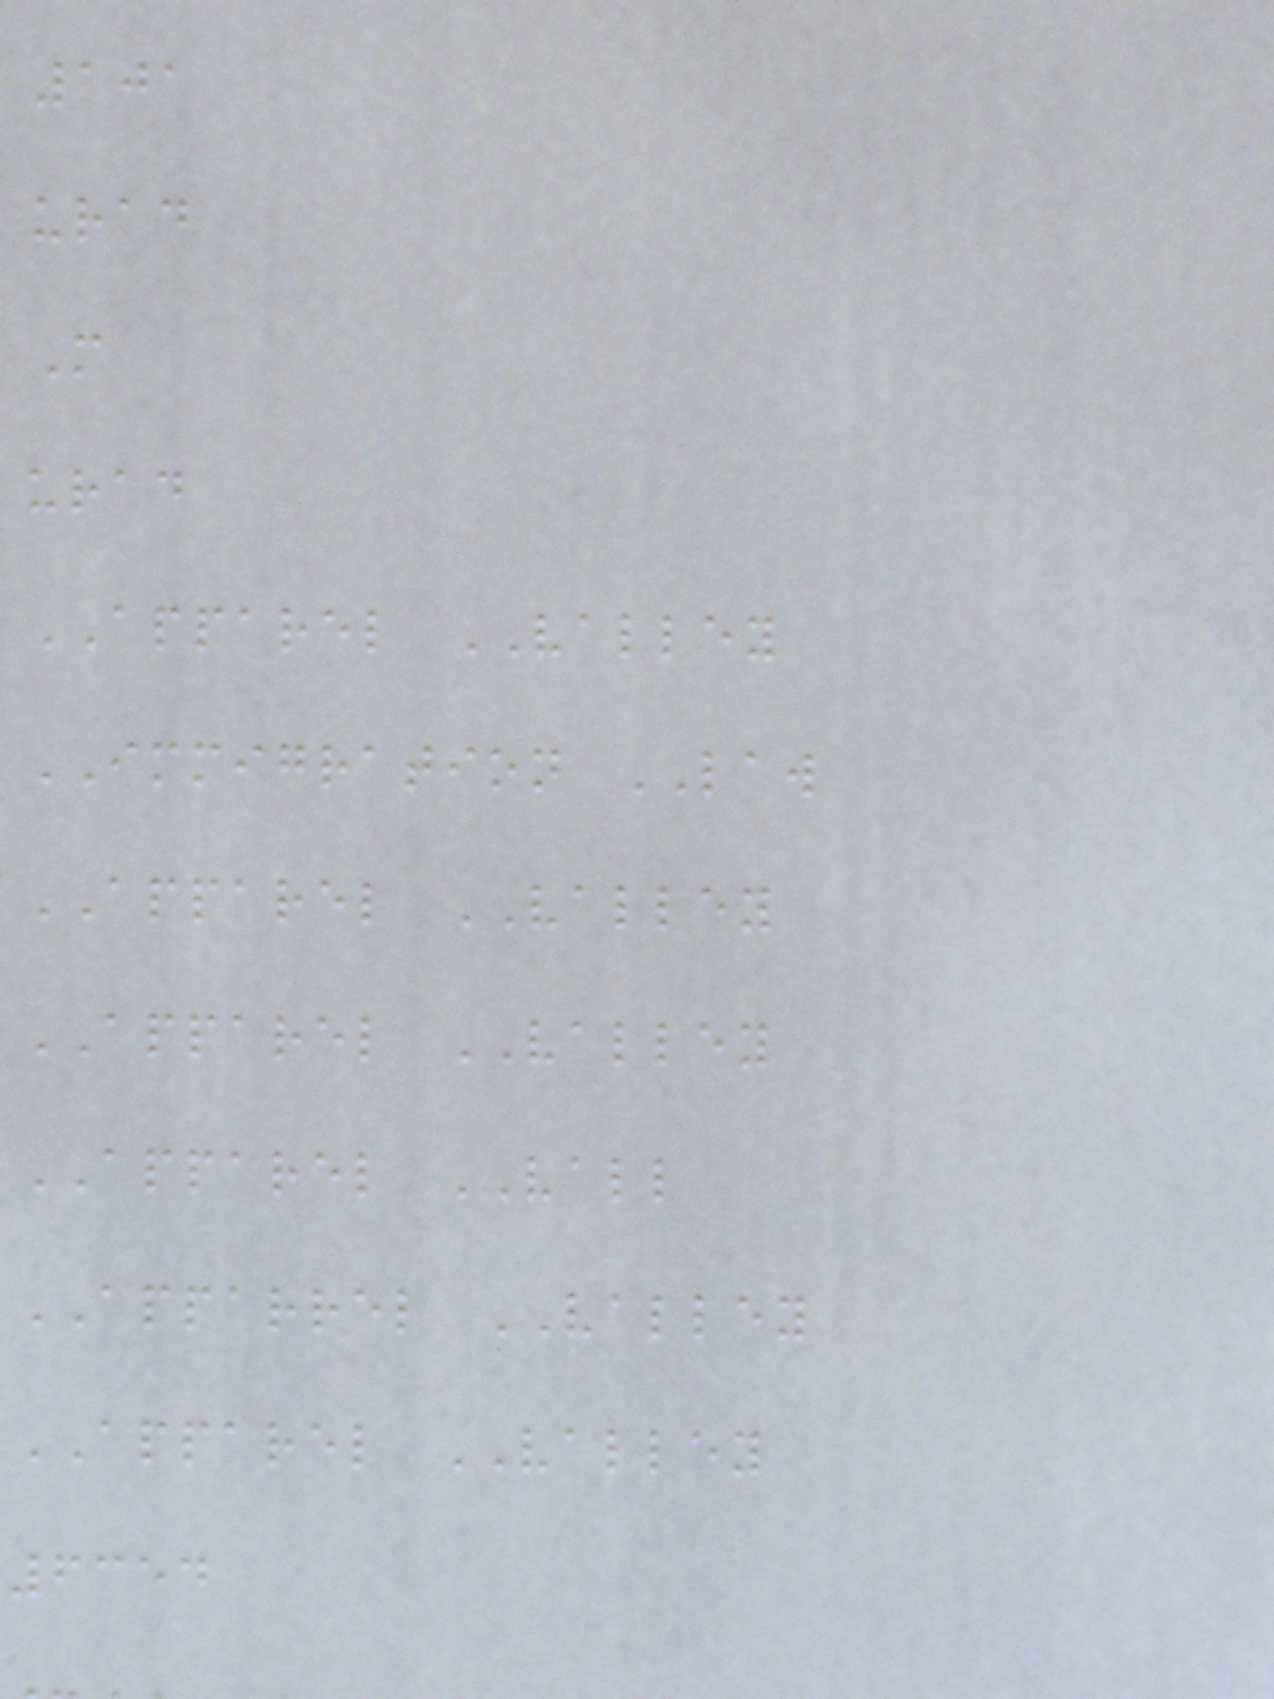101
urad
M
urad
APPAREL VALLEY
IMMIGRATION LAW
APPAREL VALLEY
APPAREL VALLEY
APPAREL VALL
APPARREL VALLEY
APPAREL VALLEY
6354
